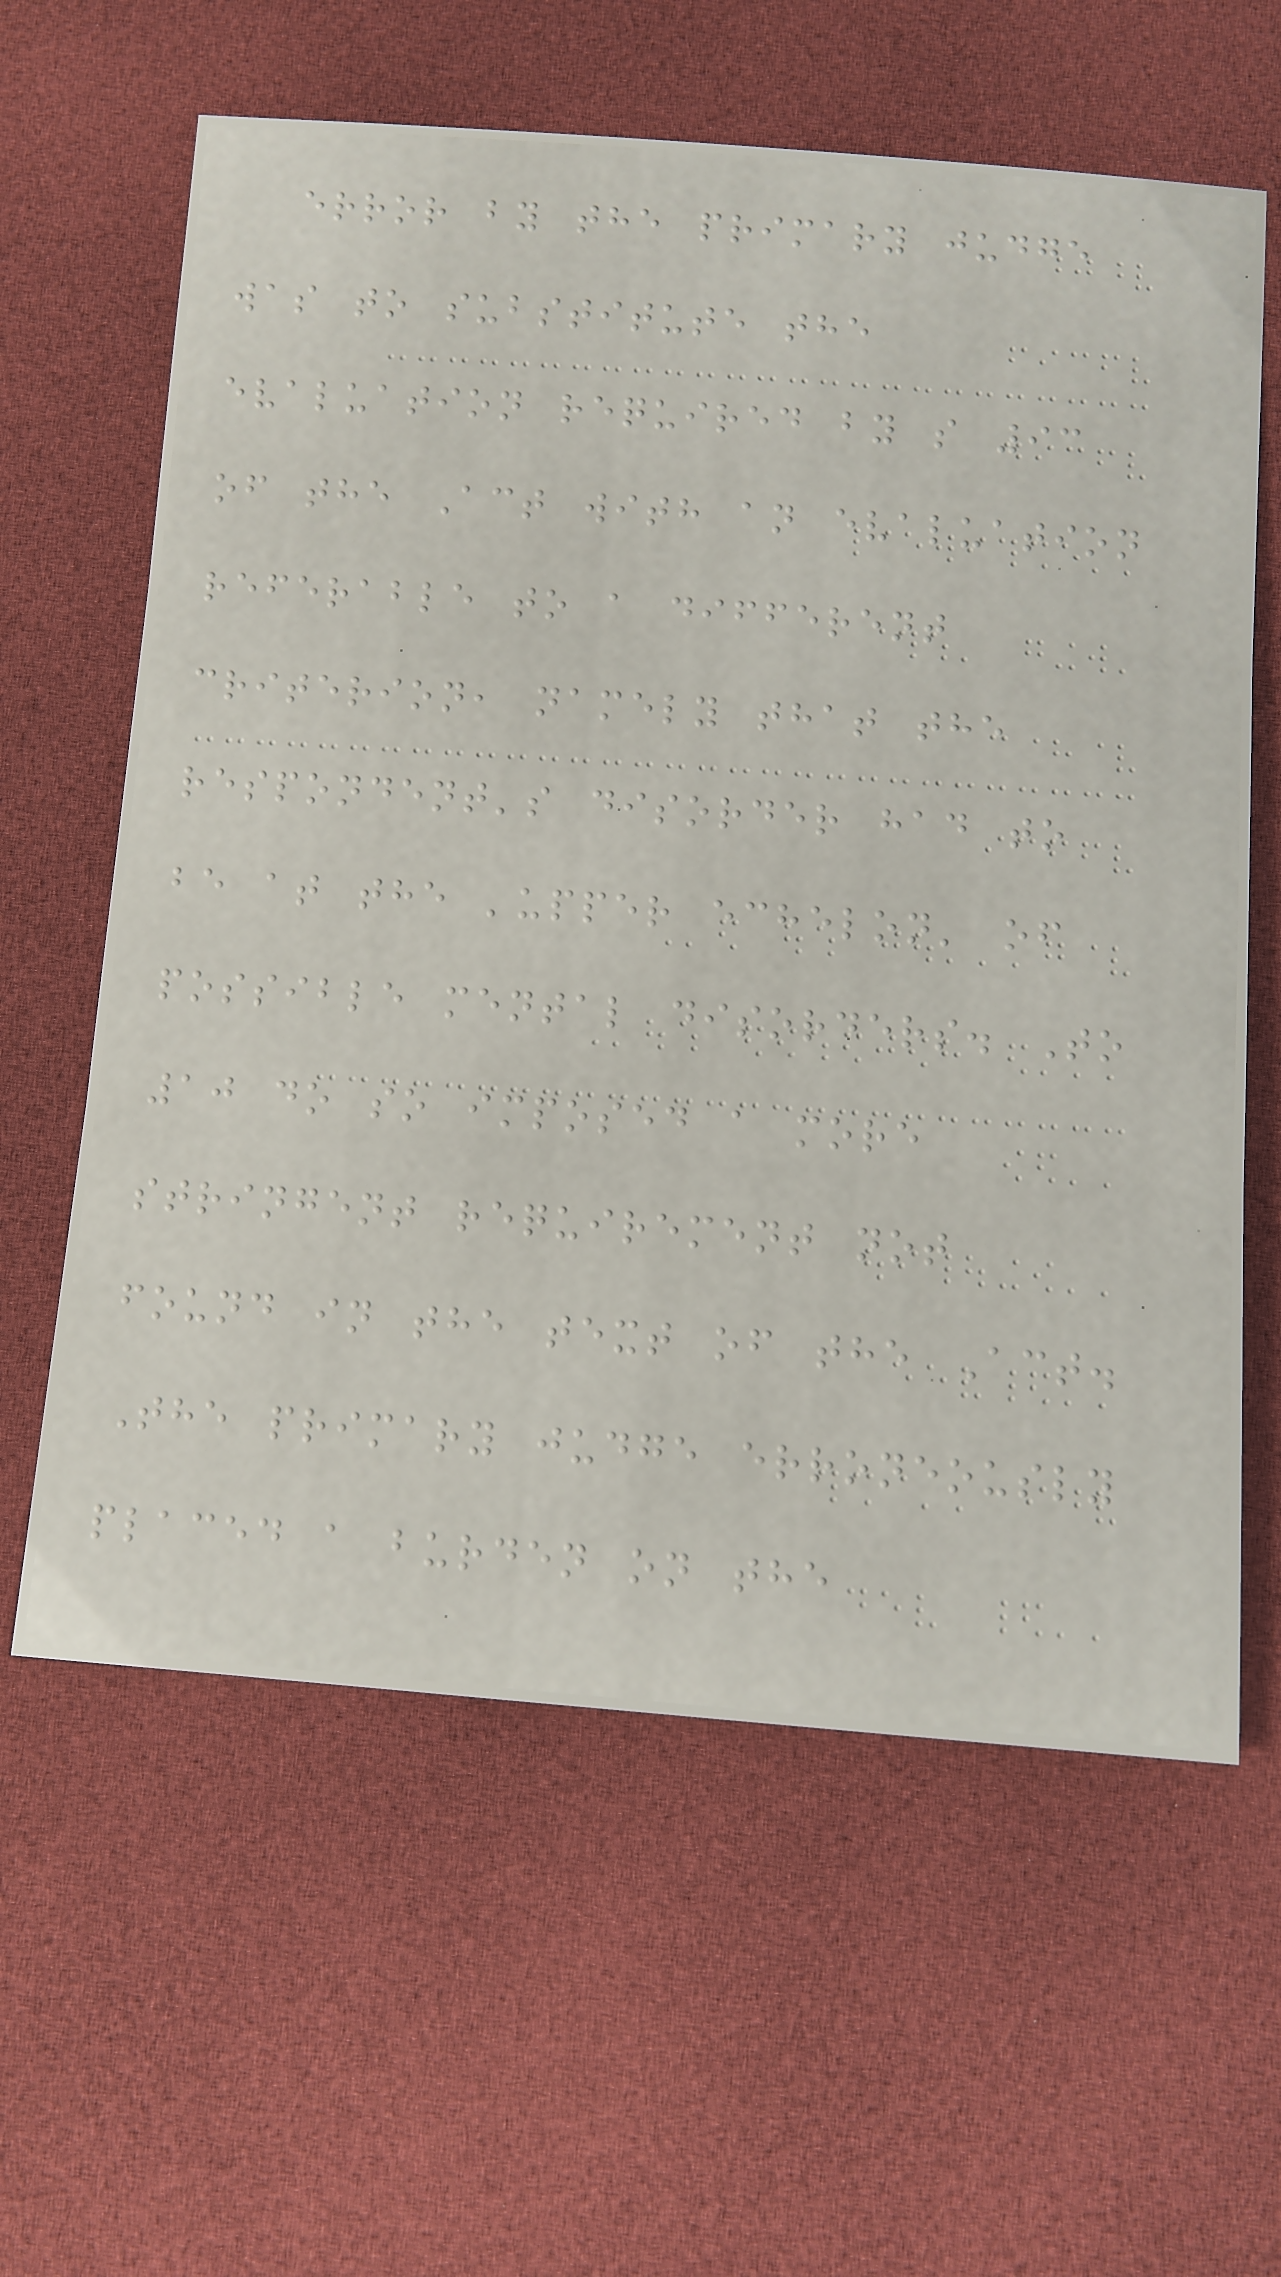error by the primary judge
was to substitute the
evaluation required by s 93
of the Act with an evaluation
referable to a different
criterion, namely that the
respondent's disorder had to
be at the 'upper echelon' of
possible mental disorders. To
10 do so imposed a more
stringent requirement not
found in the text of the Act.
The primary judge erroneously
placed a burden on the
